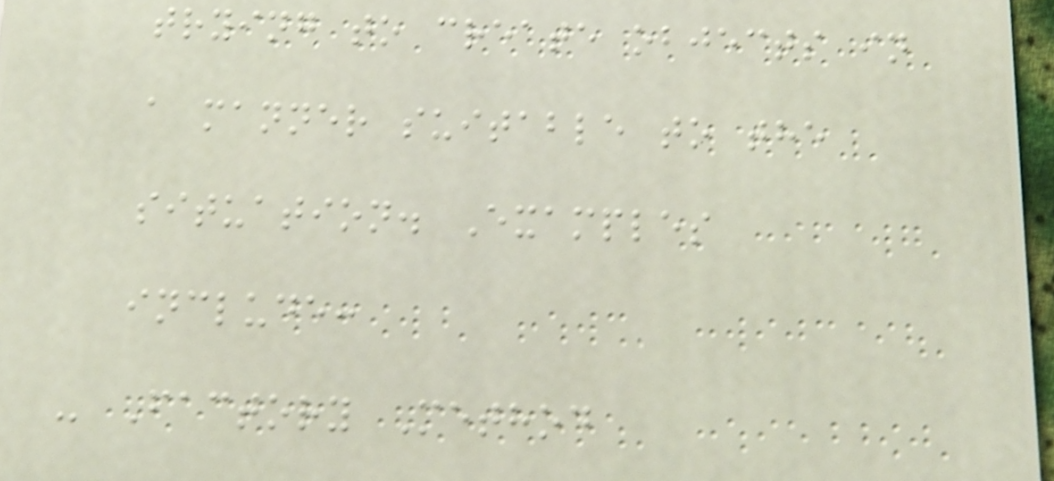trying to create objects in
a manner suitable to the
situation. Examples
include:
- Factory Method
